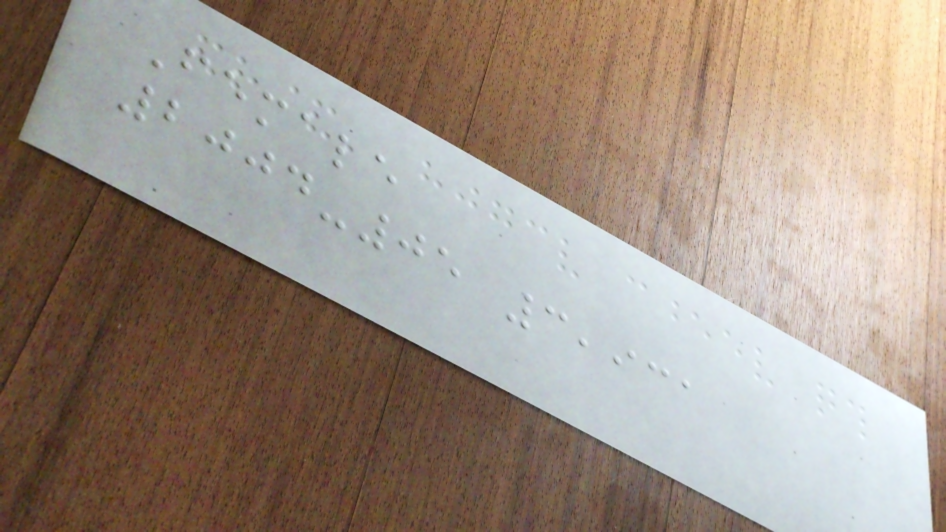Female
2004-05 3,931
